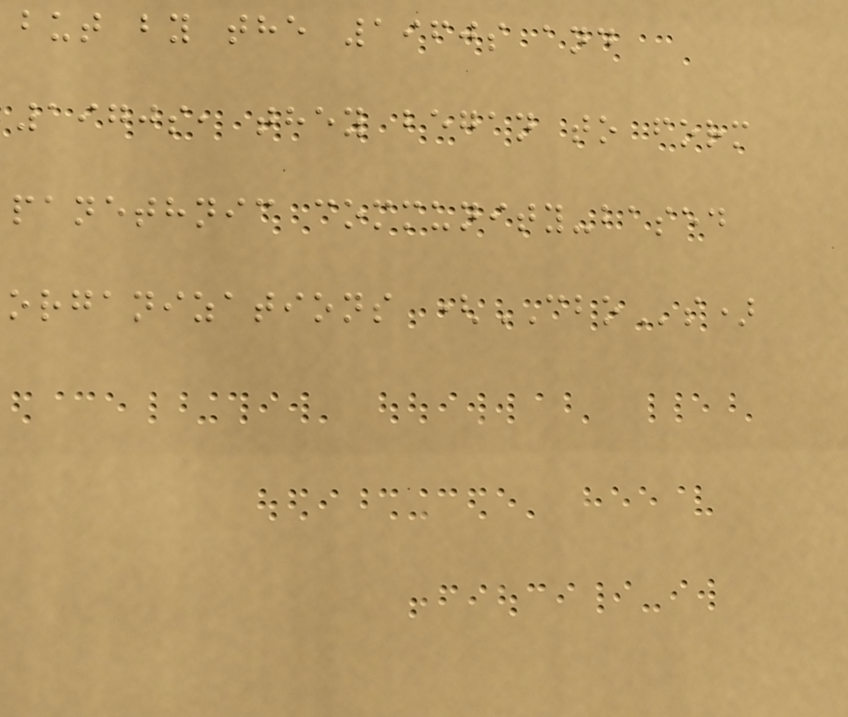but by the 1960s and
1970s, they began to form
panethnic community-based
organizations (CBOs)
